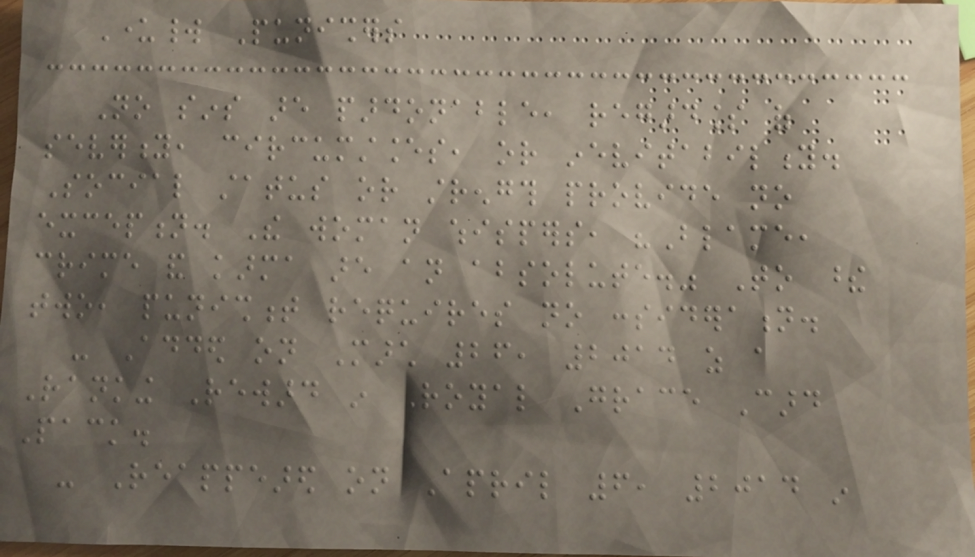Underworld Punishers
No sins are pardonable, regardless of
severity, circumstances, or inevitability.
Social status or strength provide no
exception. The woman whispers, "Blame,
crime and karma are an absolute." To these
two, punishment requires no consideration.
- Added on March 26, 2014 as a
Ranking Reward in Royal Grace Card
Pack.
- Reappeared on April 6, 2014 in
